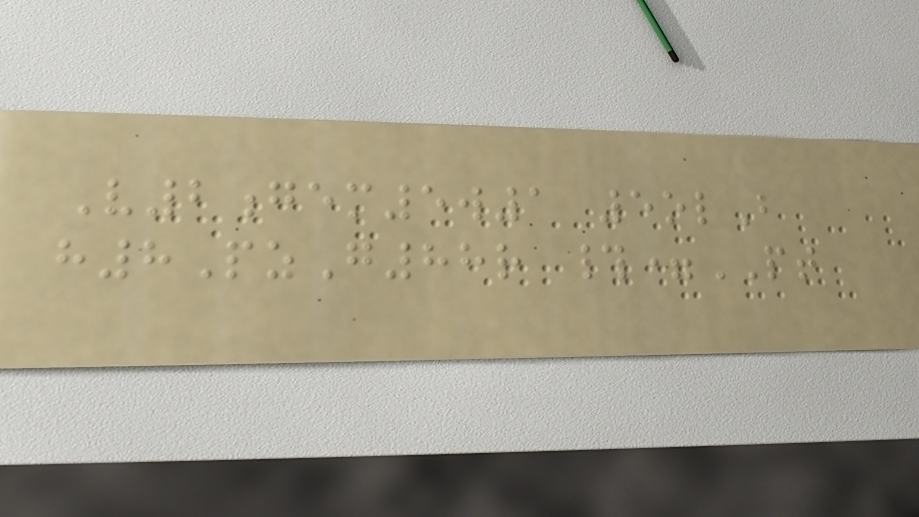V2gem5w1 5olB
h8PzG88r #=PT
